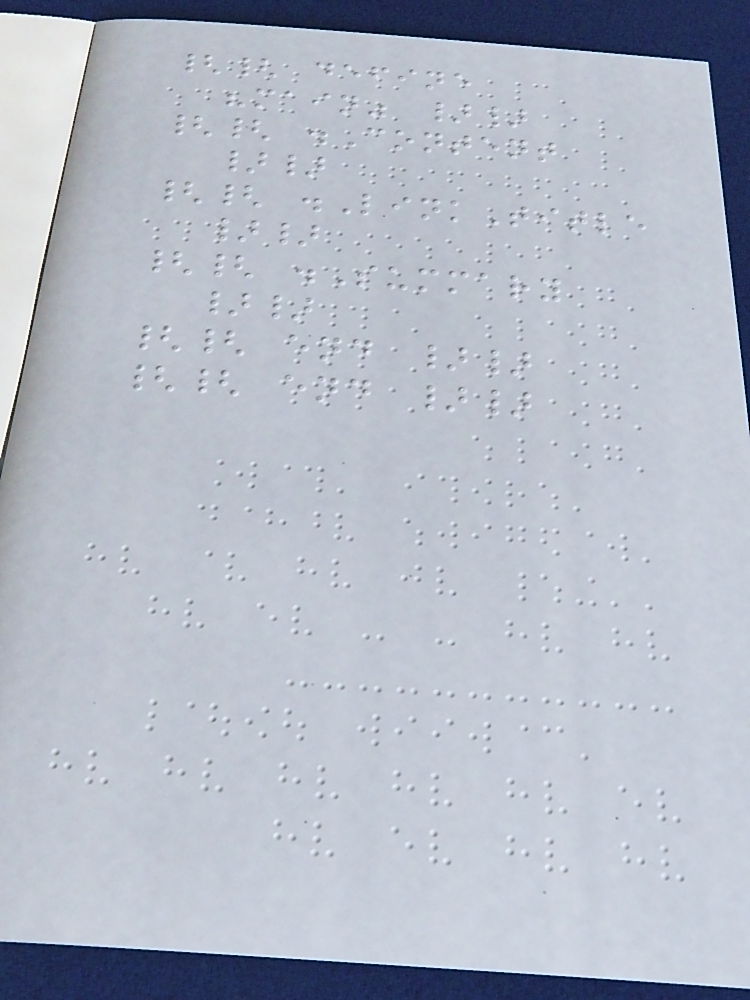{{ define
"main" }}
{{ .Content
}}
{{ .LinkTitle
}}
{{ .Summary
}}
{{ end }}
{{ end }}
